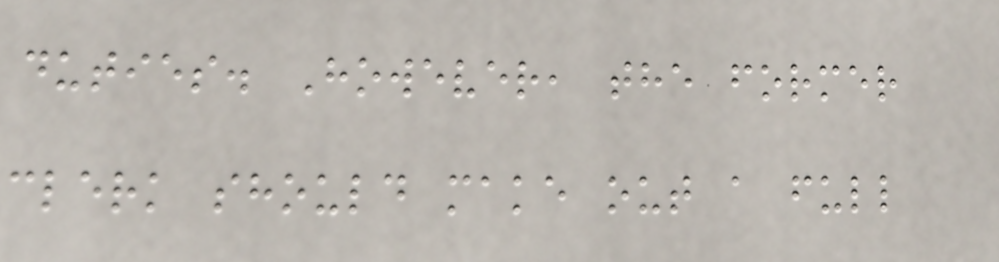duties. However, the former
clerk should make out a full
